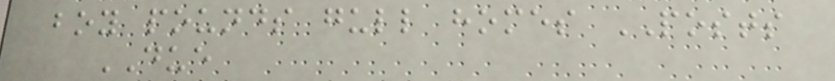boy pounds gull homes POSTS
DUE
